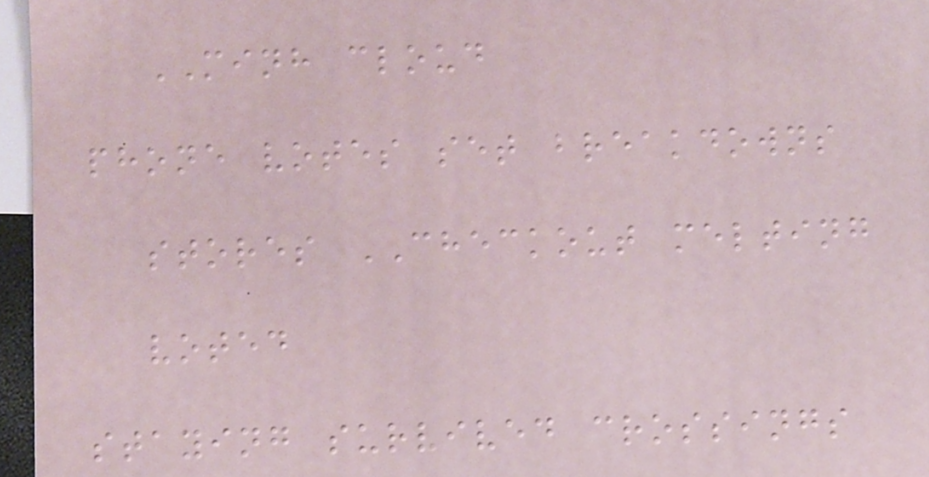MINH cloud
phone votes set breakdowns
stores CHECKOUT melting
voted
staying survived crossings
